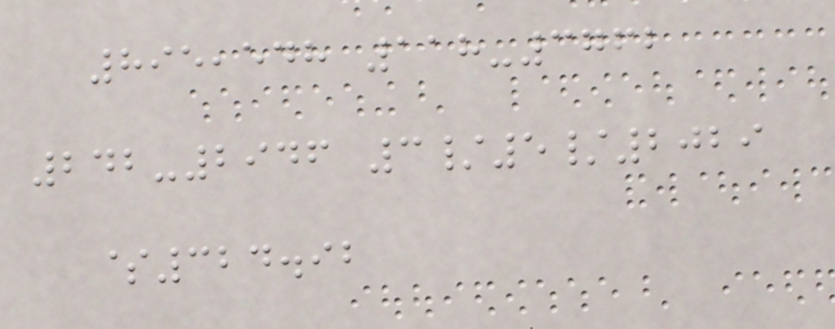895,548 118-3762
242-2946 3/5/2029
$324.92
